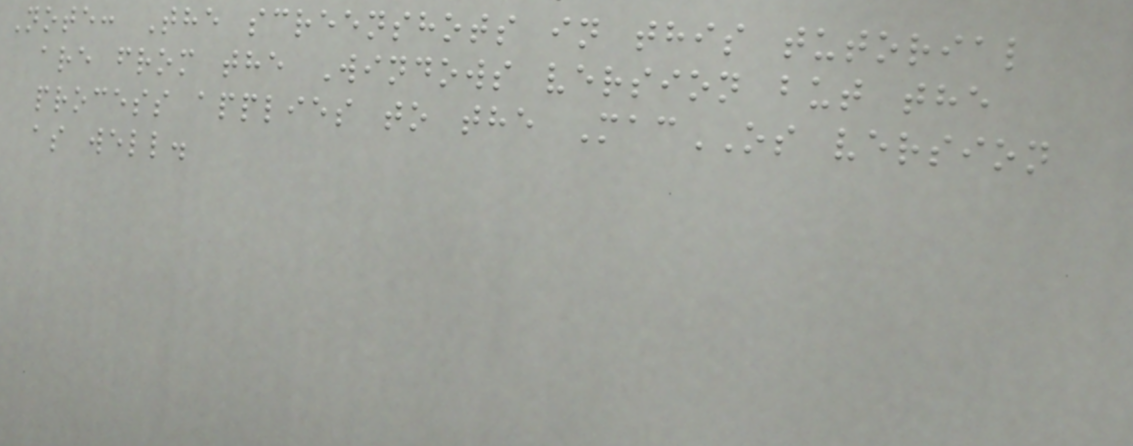Note: The screenshots in this tutorial
are from the Windows version but the
process applies to the MacOS version
as well.
